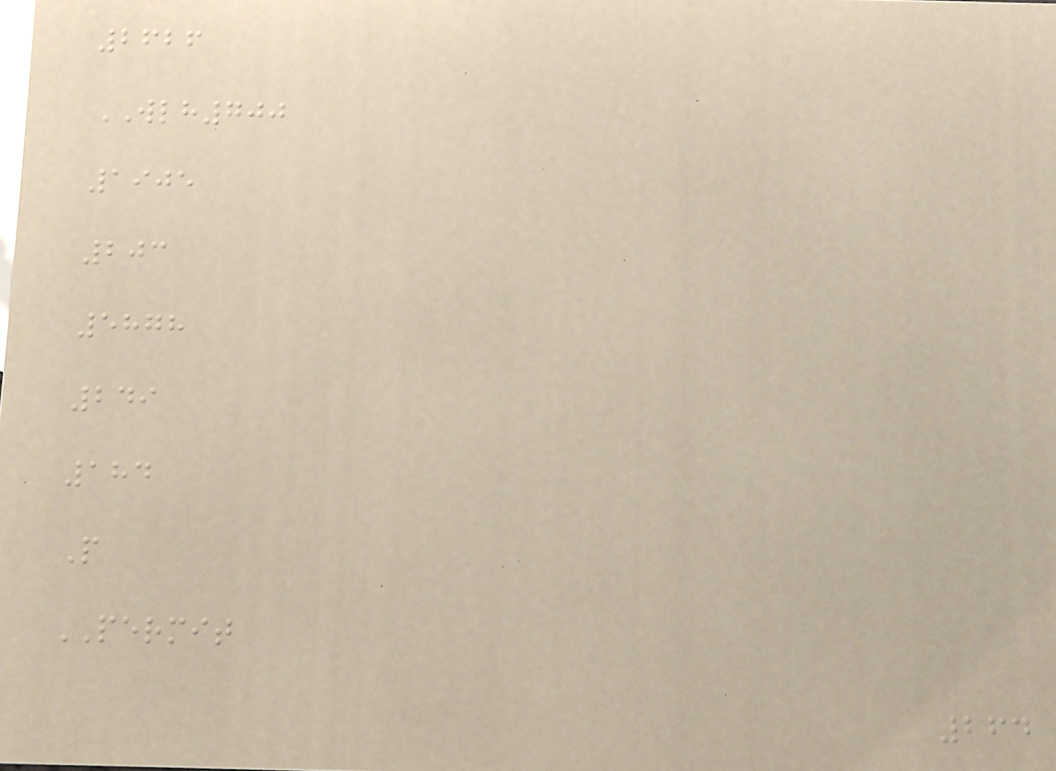2626
WLH700
1905
203
5878
249
184
P
PERMIT
264
